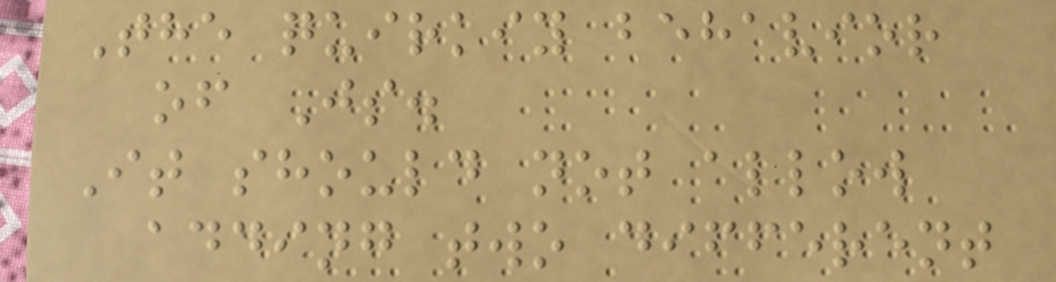The quirkiy behavior
of Js.
It should not allow
adding two different
